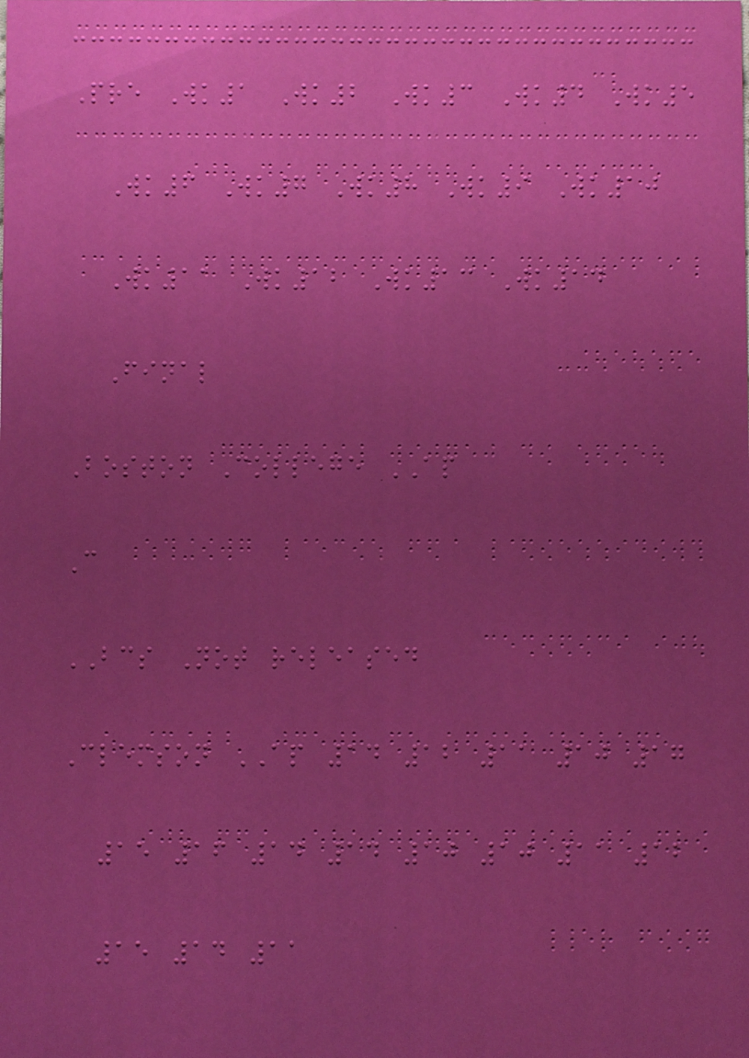Pre Wk1 Wk2 Wk3 Wk4 Wk5
Wk6 Wk7 Wk8 Wk9 Wk10
Wk11 Wk12 Wk13 Wk14
Final
Boston College AP
C
BCS Not released
Clemson AP 14 12 11 10 17
15 16 14 14 10 10 11 12
15 14 11
